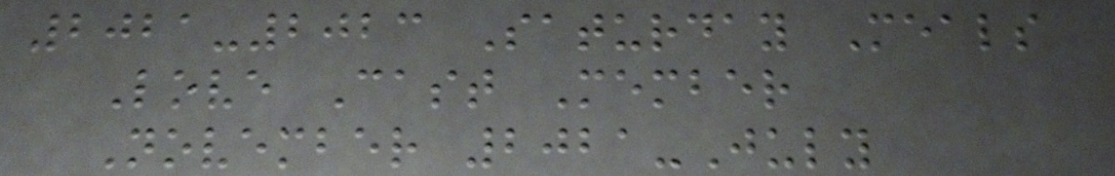2021-2023 Saturday Meals
Love Cast Member
November 2021-July
